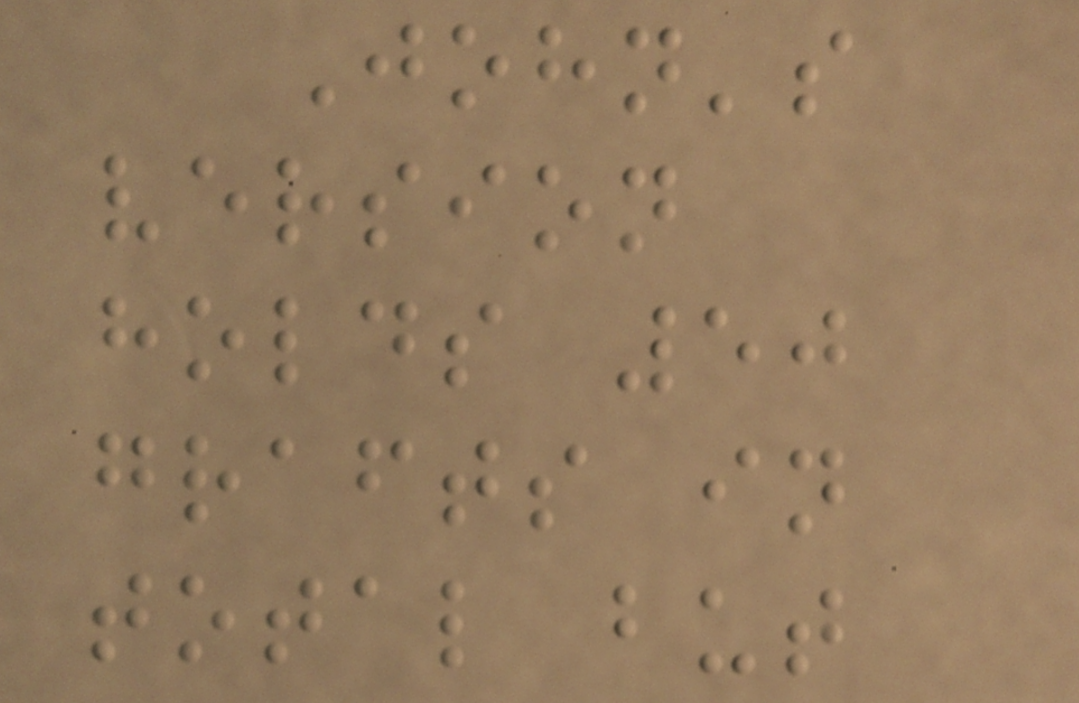John's
version
holds 50
grafts in
total but
